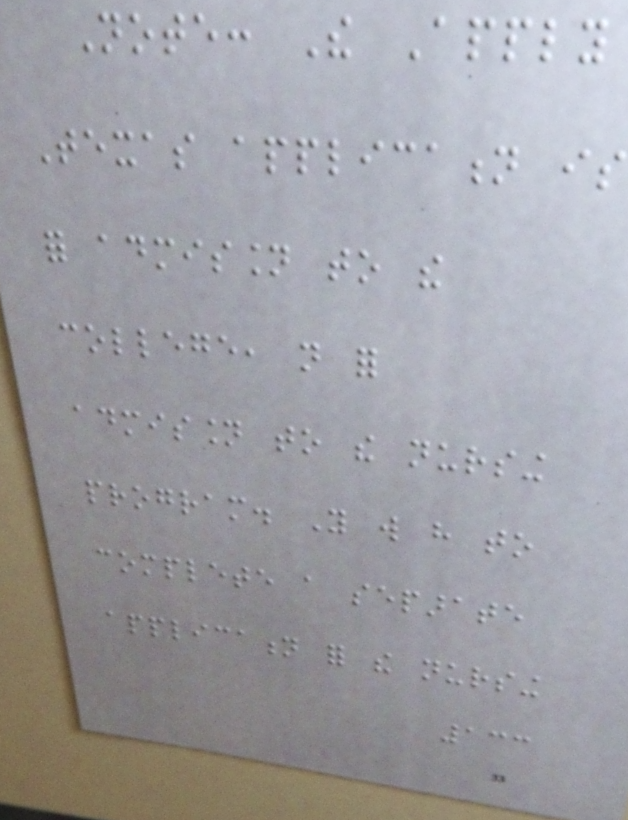Note: The Apply
Texas application is
for admission to the
college, not for
admission to the nursing
program. You will have to
complete a separate
application for the nursing
133
